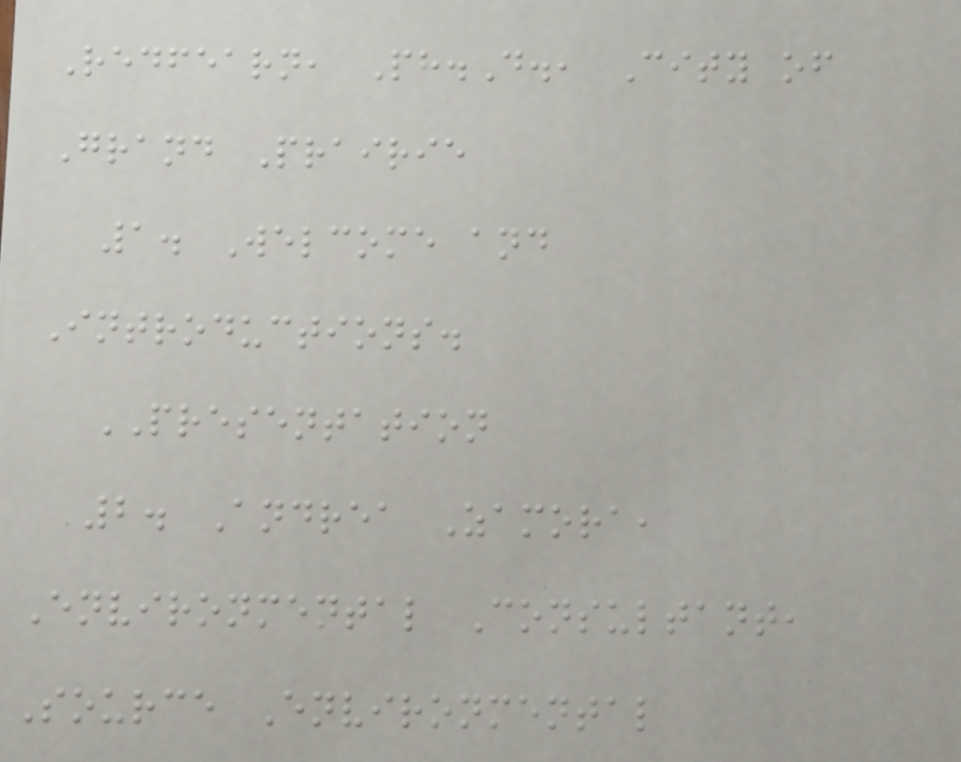Redfearn, Ph.D., City of
Grand Prairie
1. Welcome and
Introductions.
PRESENTATION
2. Andrea Zamora,
Environmental Consultant,
Source Environmental
